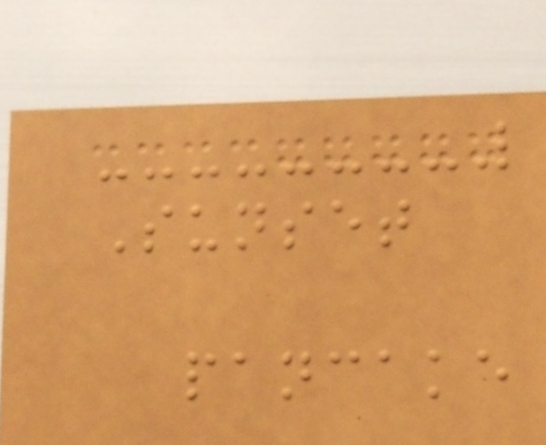Sunset
pancake
